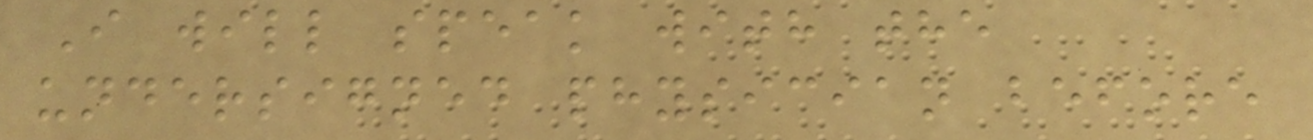I will speak with the
undersigned physician before
